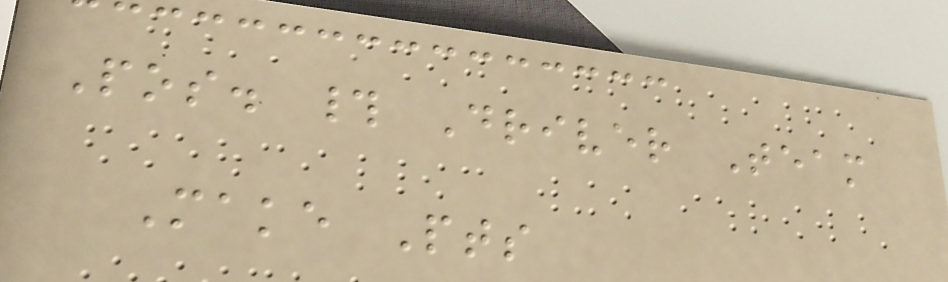Pos. # Driver Team
Make Pts
